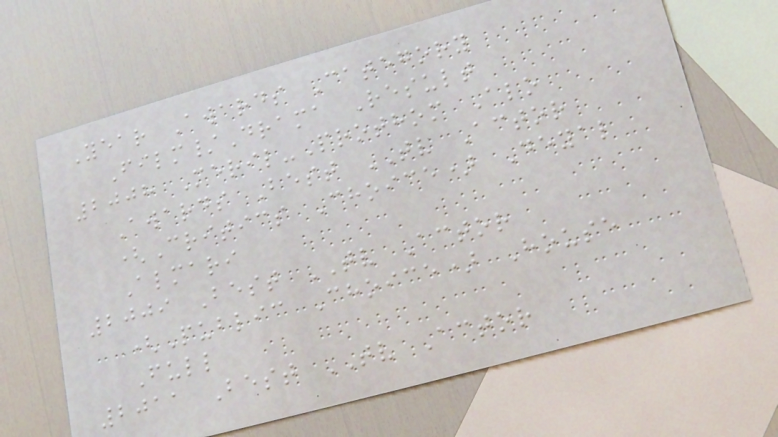Year Awards Category
Film/Drama Result
2008 Meril-Prothom Alo
Awards Best TV Actor
(Critics Choice) Deyal
Almari
2009 Best TV Actor
(Public Choice) House
Full
2011 Best TV Actor
